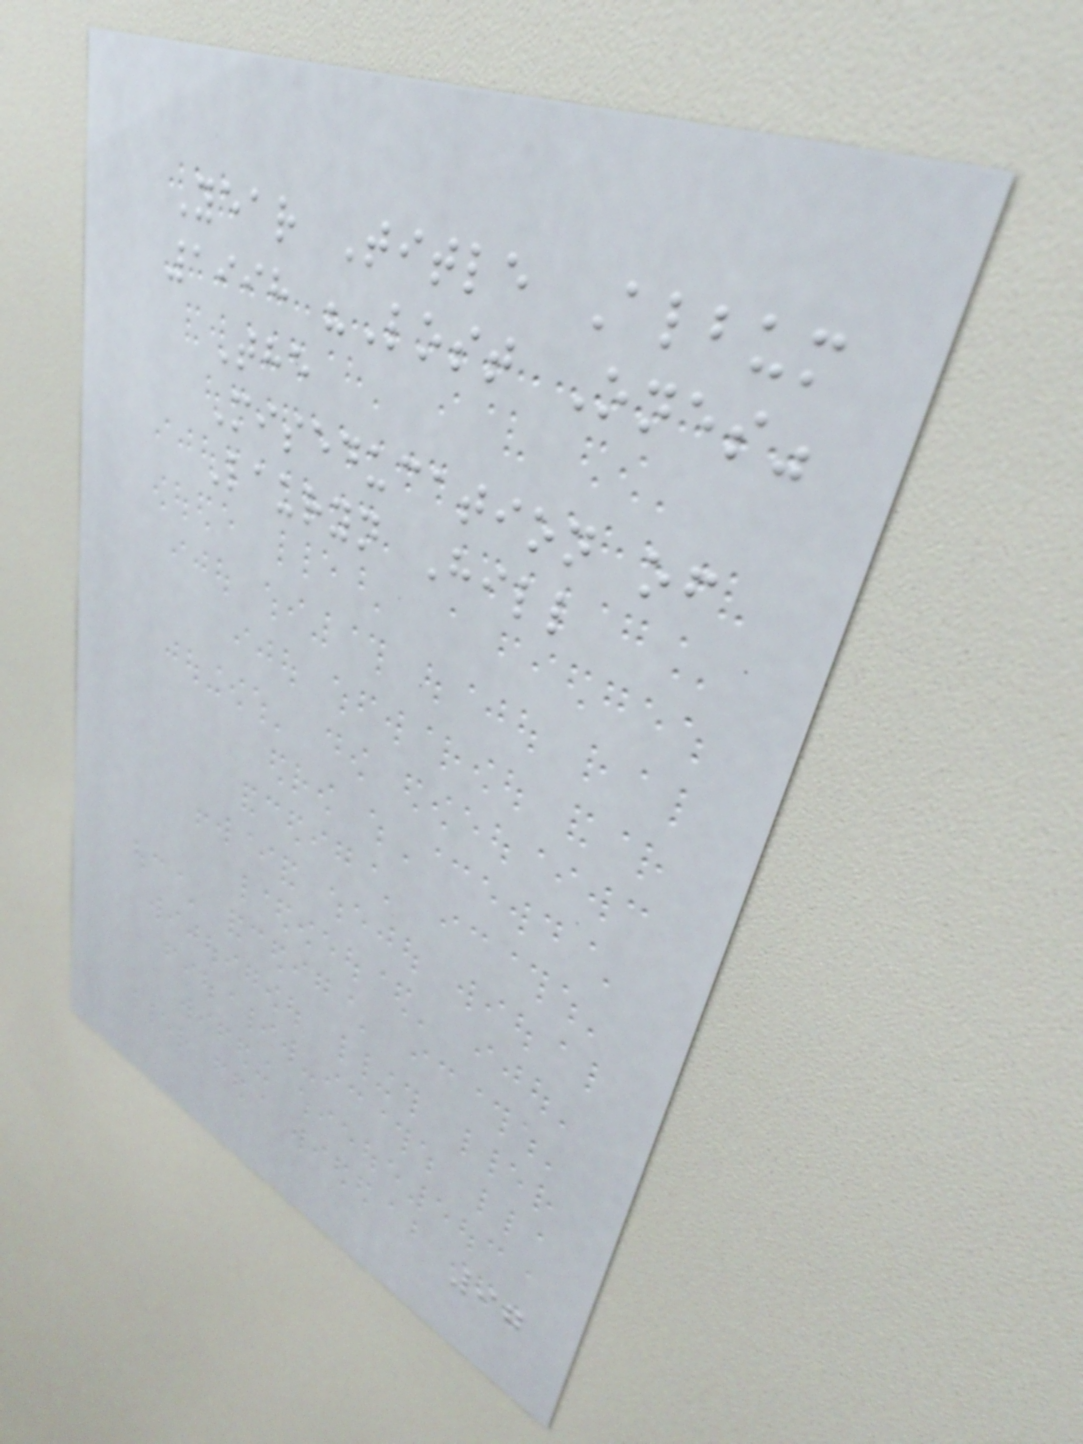Year Title Album
1998 "Lost Ones"
The
Miseducation of
Lauryn Hill
97
